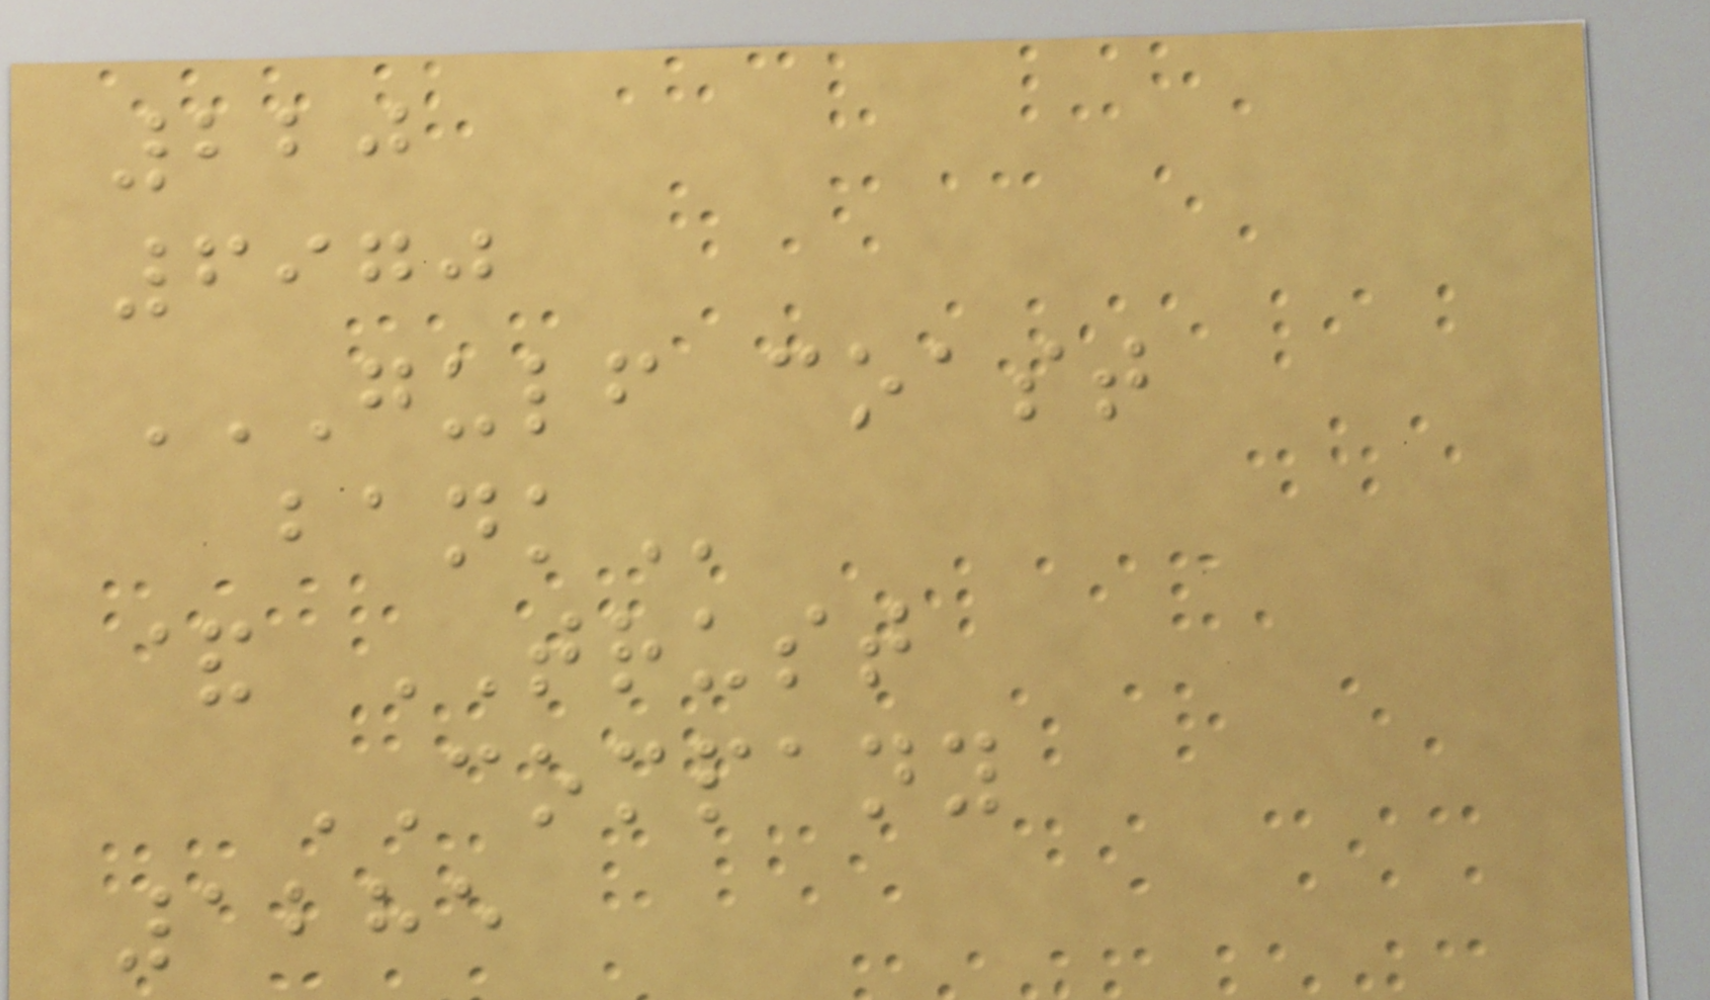220
6970
GULF COAST
BANK
& TRUST
COMPANY
1285
